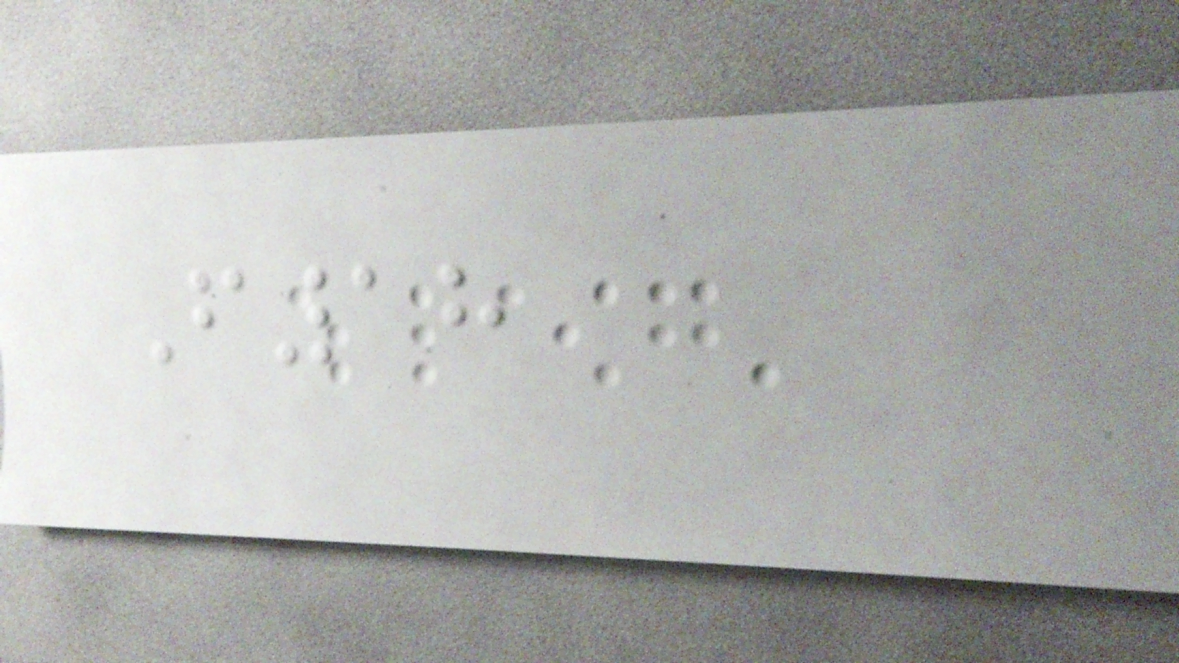F18
